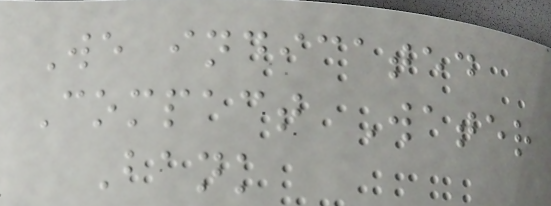We indicated
Compact Water
Bank
